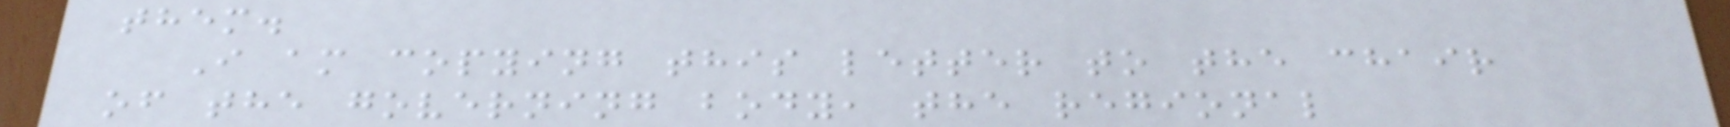them.
I am copying this letter to the chair
of the governing body, the regional
